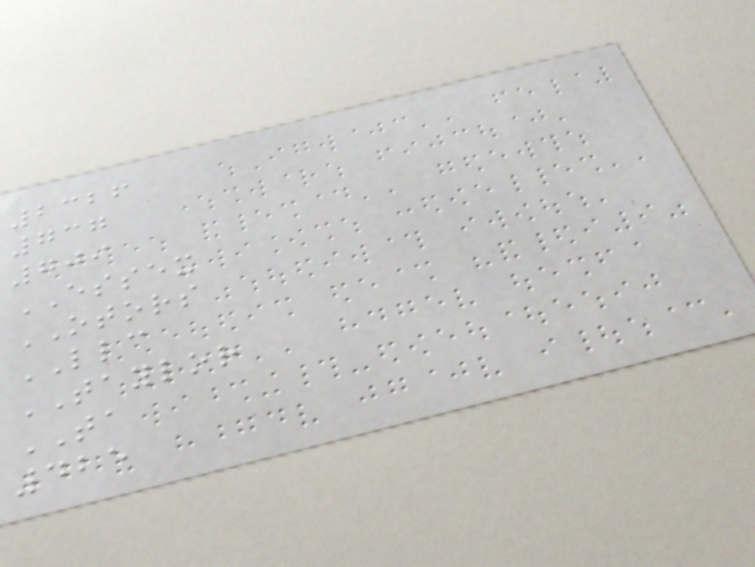2326
737
709
ESSEX
OTORS
LLC
TAYLOR
TA
425
